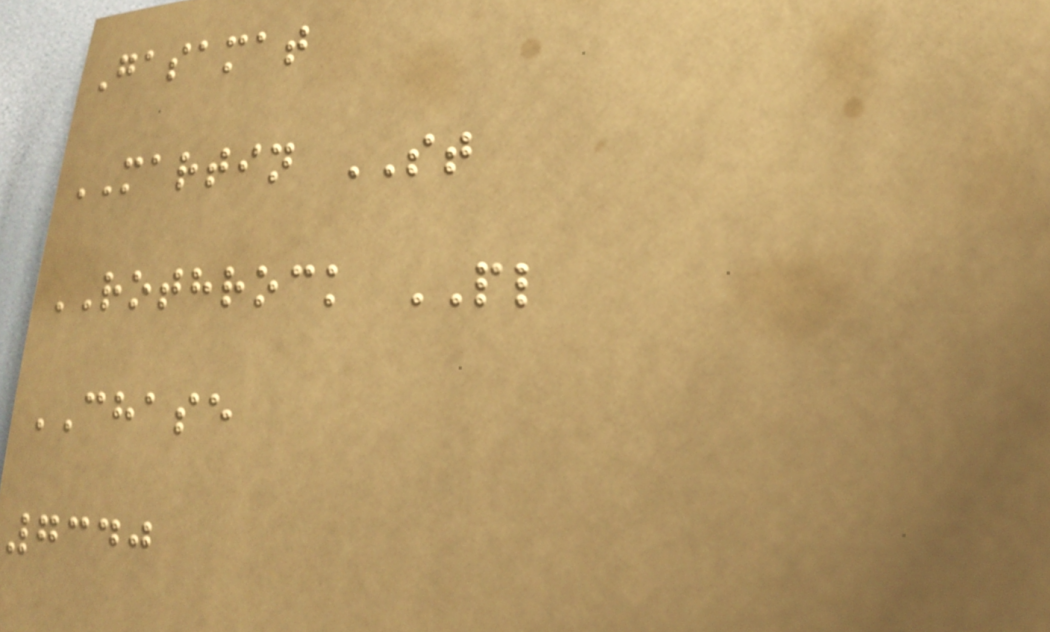Gasamat
MARTIN ST
ROTHROCK PL
CHASE
7340
